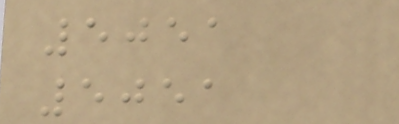5051
5051
